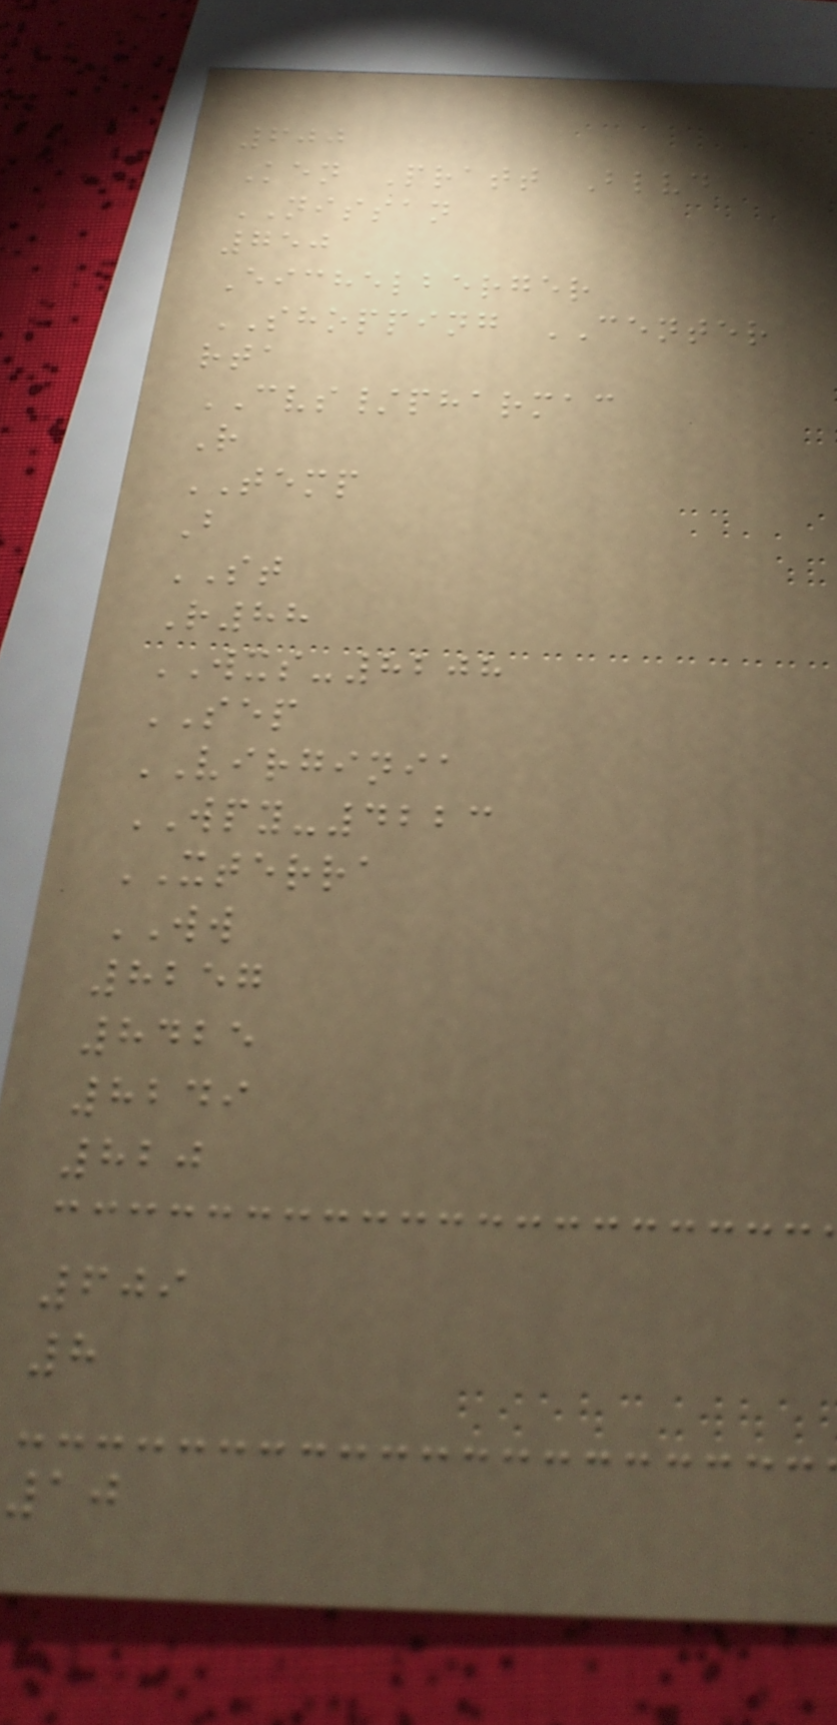600
Ken Pratt Blvd
NISSAN
750
Eichelberger
SHOPPING CENTER
rta
CVS/pharmac
R
TEMP
B
ST
R88
WXS-8208
SEP
VIRGINIA
WPY-4223
XTERRA
WW
8257
8425
8249
820
609
8
10
